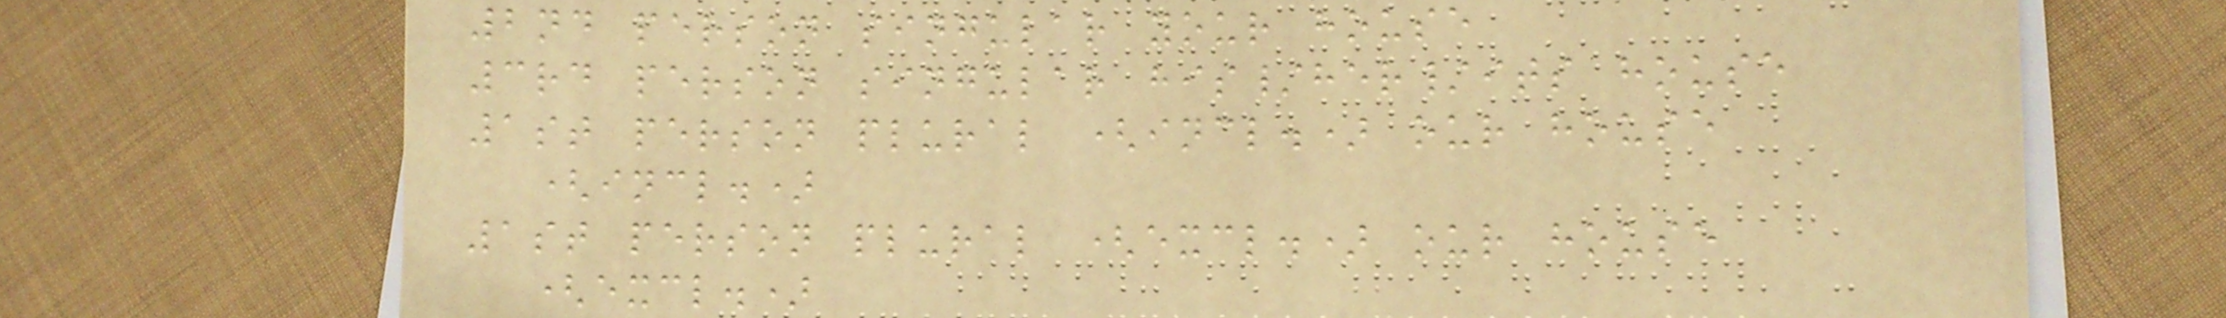2nd person singular your house
3rd person singular his/her/its house
1st person plural (incl.) our house
(incl.)
1st person plural (excl.) our house
(excl.)
